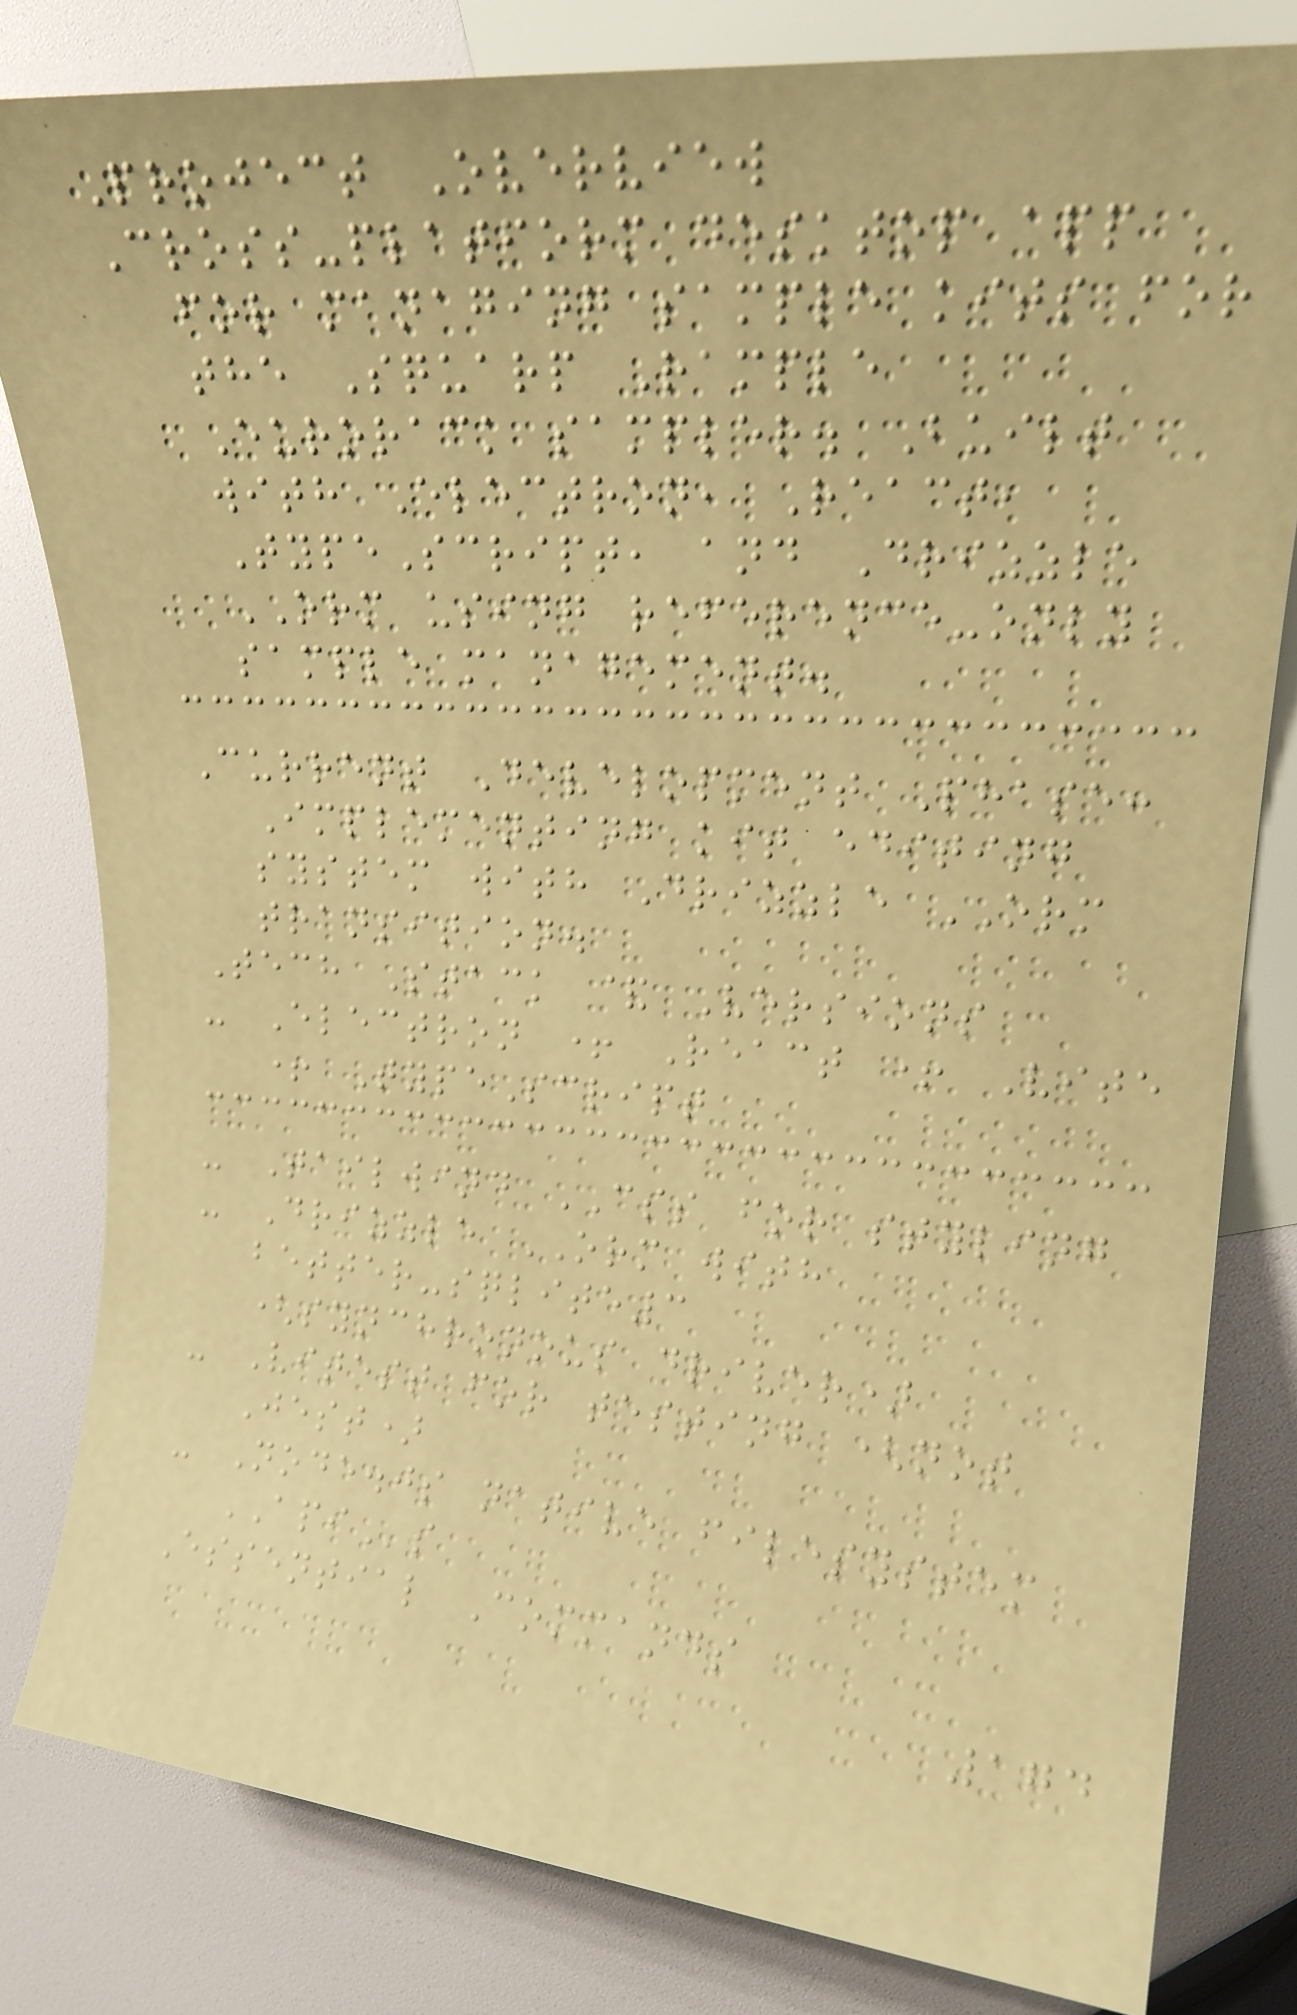Project Overview
Cross-platform desktop app
for managing sample kits for
the Squarp Rample
Eurorack sampler. Built
with Electron, React,
TypeScript, and Drizzle
ORM using reference-only
sample management.
Current Development Phase:
Implementing kit editing
system with Drizzle ORM
transition.
Tech Stack & Versions
- Electron + React + Vite
+ TypeScript
- Tailwind CSS for styling
- Drizzle ORM with
better-sqlite3
(synchronous driver)
- Vitest for testing (not
Jest)
- Node.js native filesystem
APIs
Essential Commands
174
